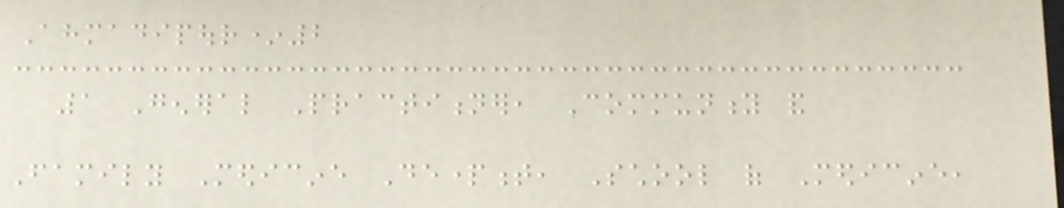Ahmadipour*2
1 General Practitioner, Community and
Family Medicine Department, School of Medicine,
